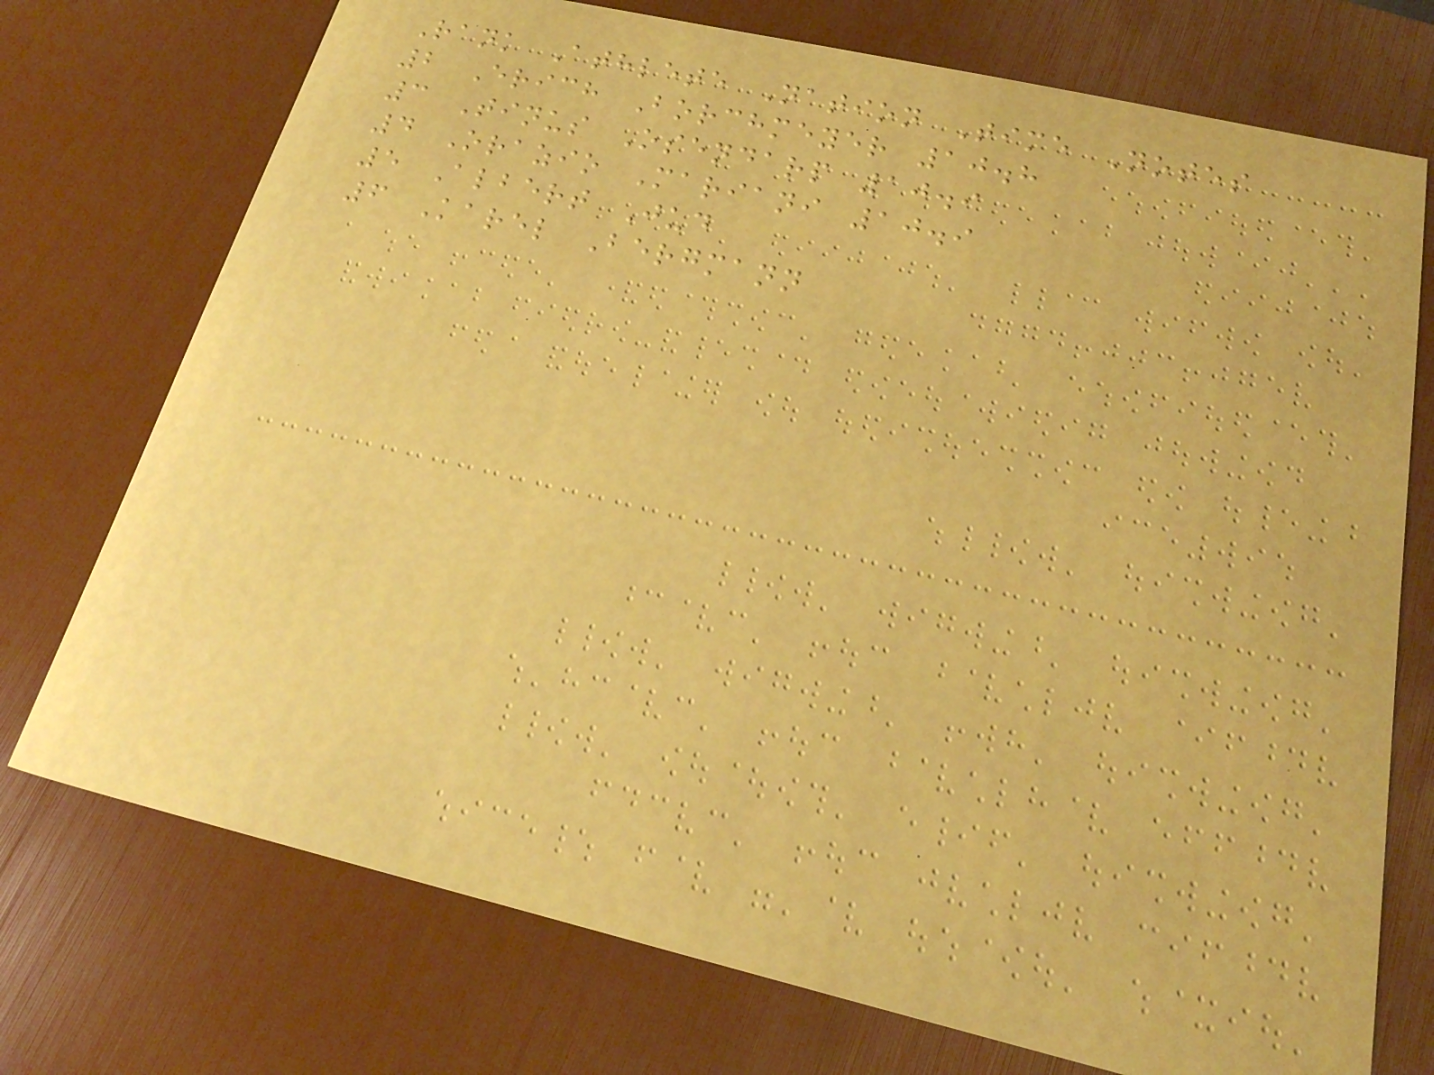Rank Athlete Nation Time Notes
2 Erich Borchmeyer 10.8
3 Tinus Osendarp 10.9
4 Orazio Mariani 10.9
5 Albert Jud
6 Karel Bergmann
